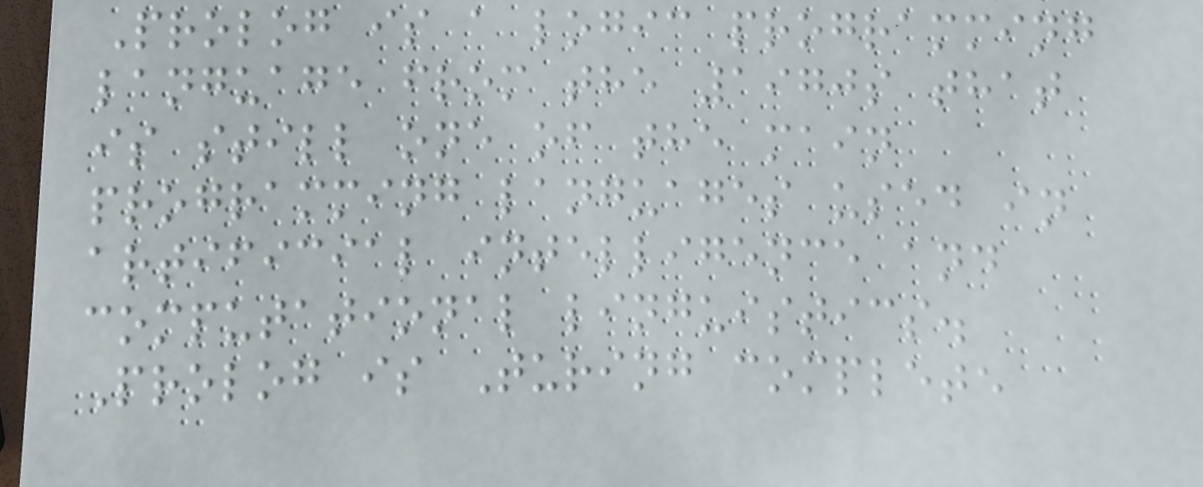Prolog is a logic programming
language from the 1970s that
is still one of the main
programming languages used in
artificial intelligence and
computational linguistics.
Prolog is Turing complete
